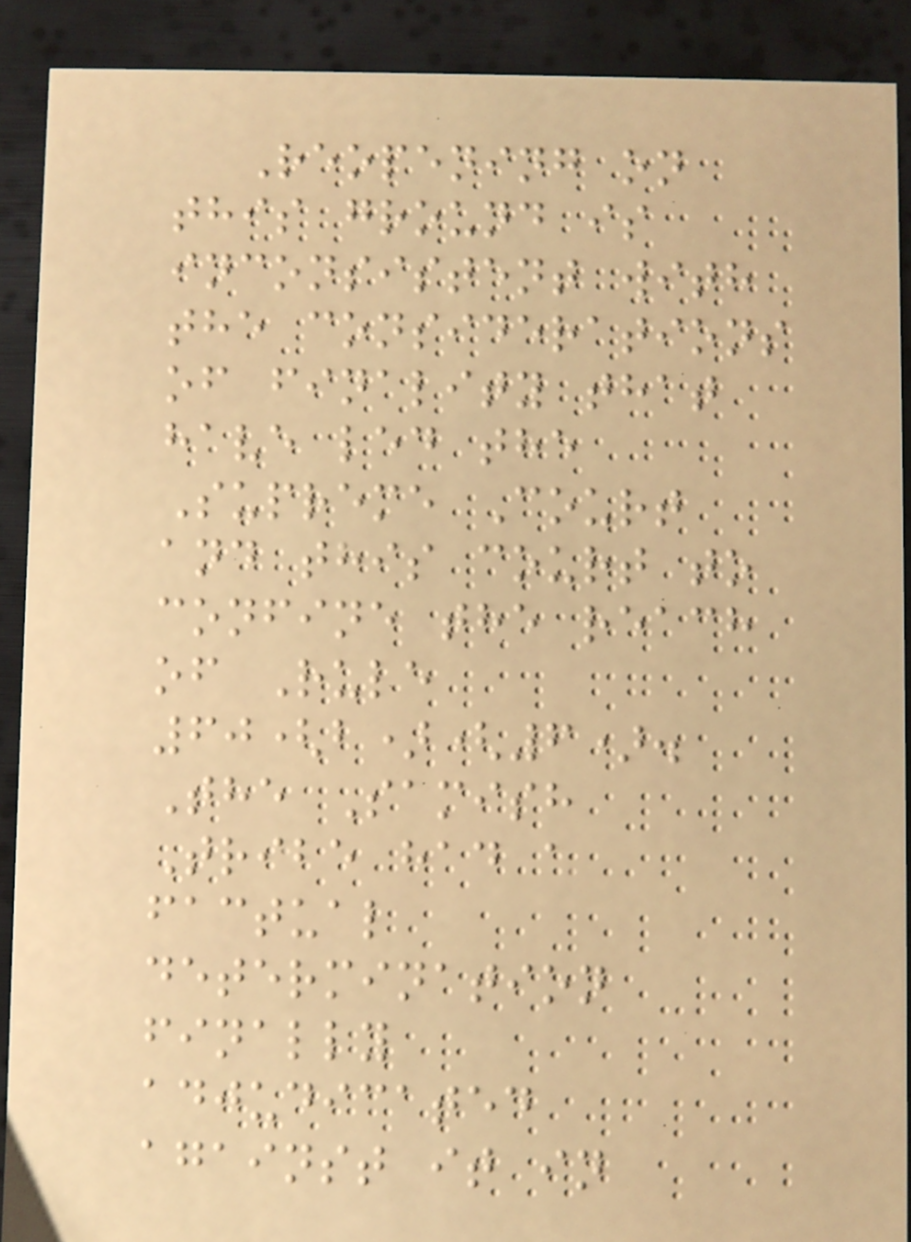Reopening on
this ground is
inconsistent with
the considerations
of finality that
have led the
Supreme Court
and this court to
confine the reach
of Rule
60(b)(6).
The Samish
Tribe had a
factual
determination
finally
adjudicated
against it in
